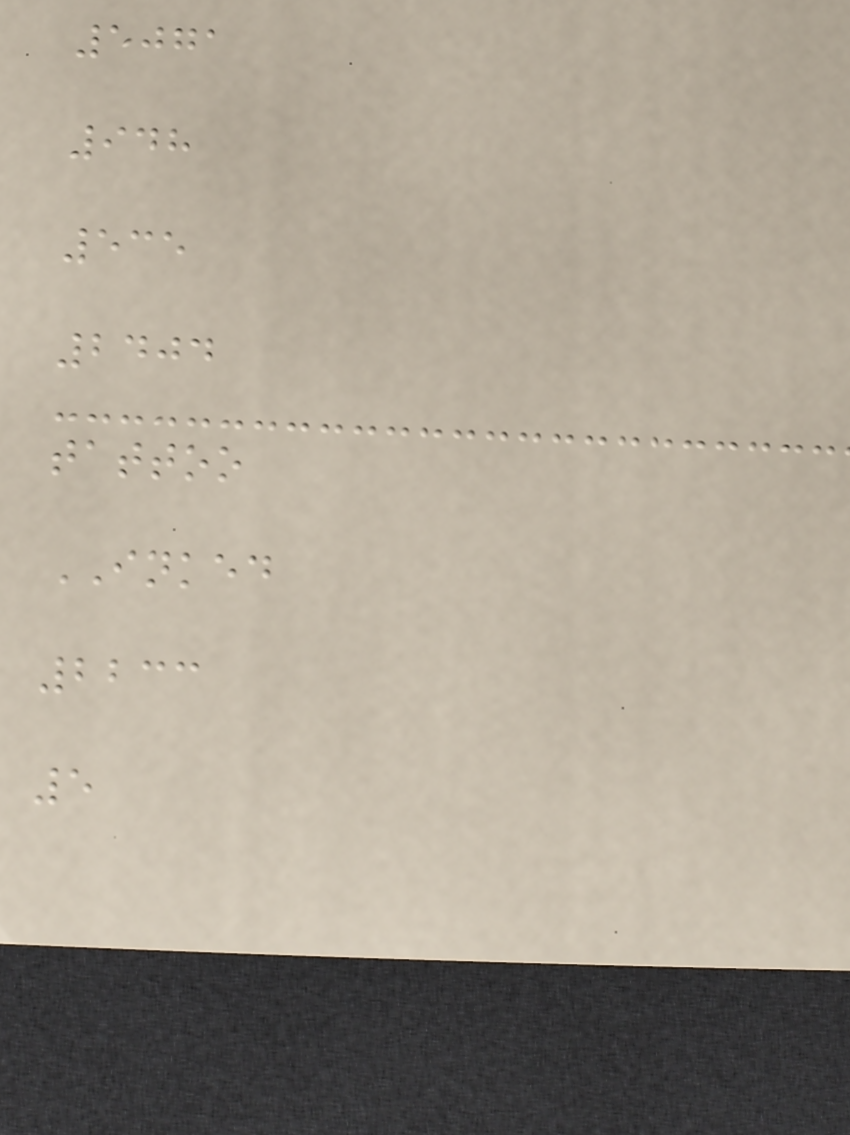5071
948
535
2404
tattoo
INKED
2233
5
